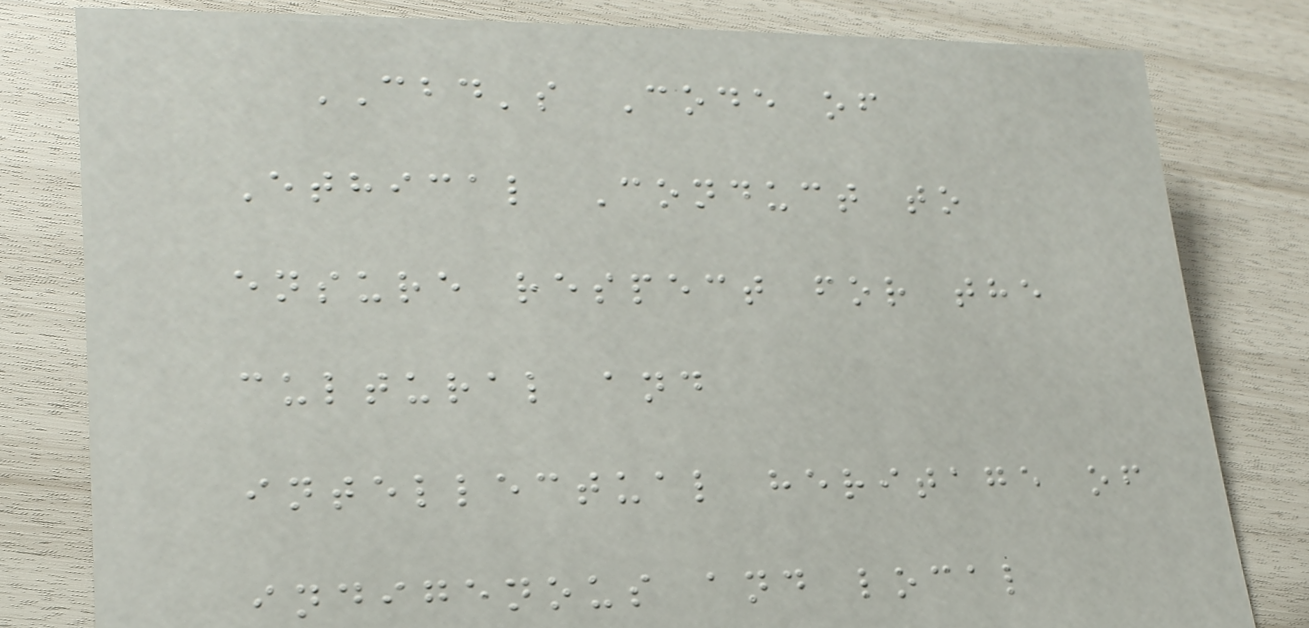CBD's Code of
Ethical Conduct to
ensure respect for the
cultural and
intellectual heritage of
indigenous and local
